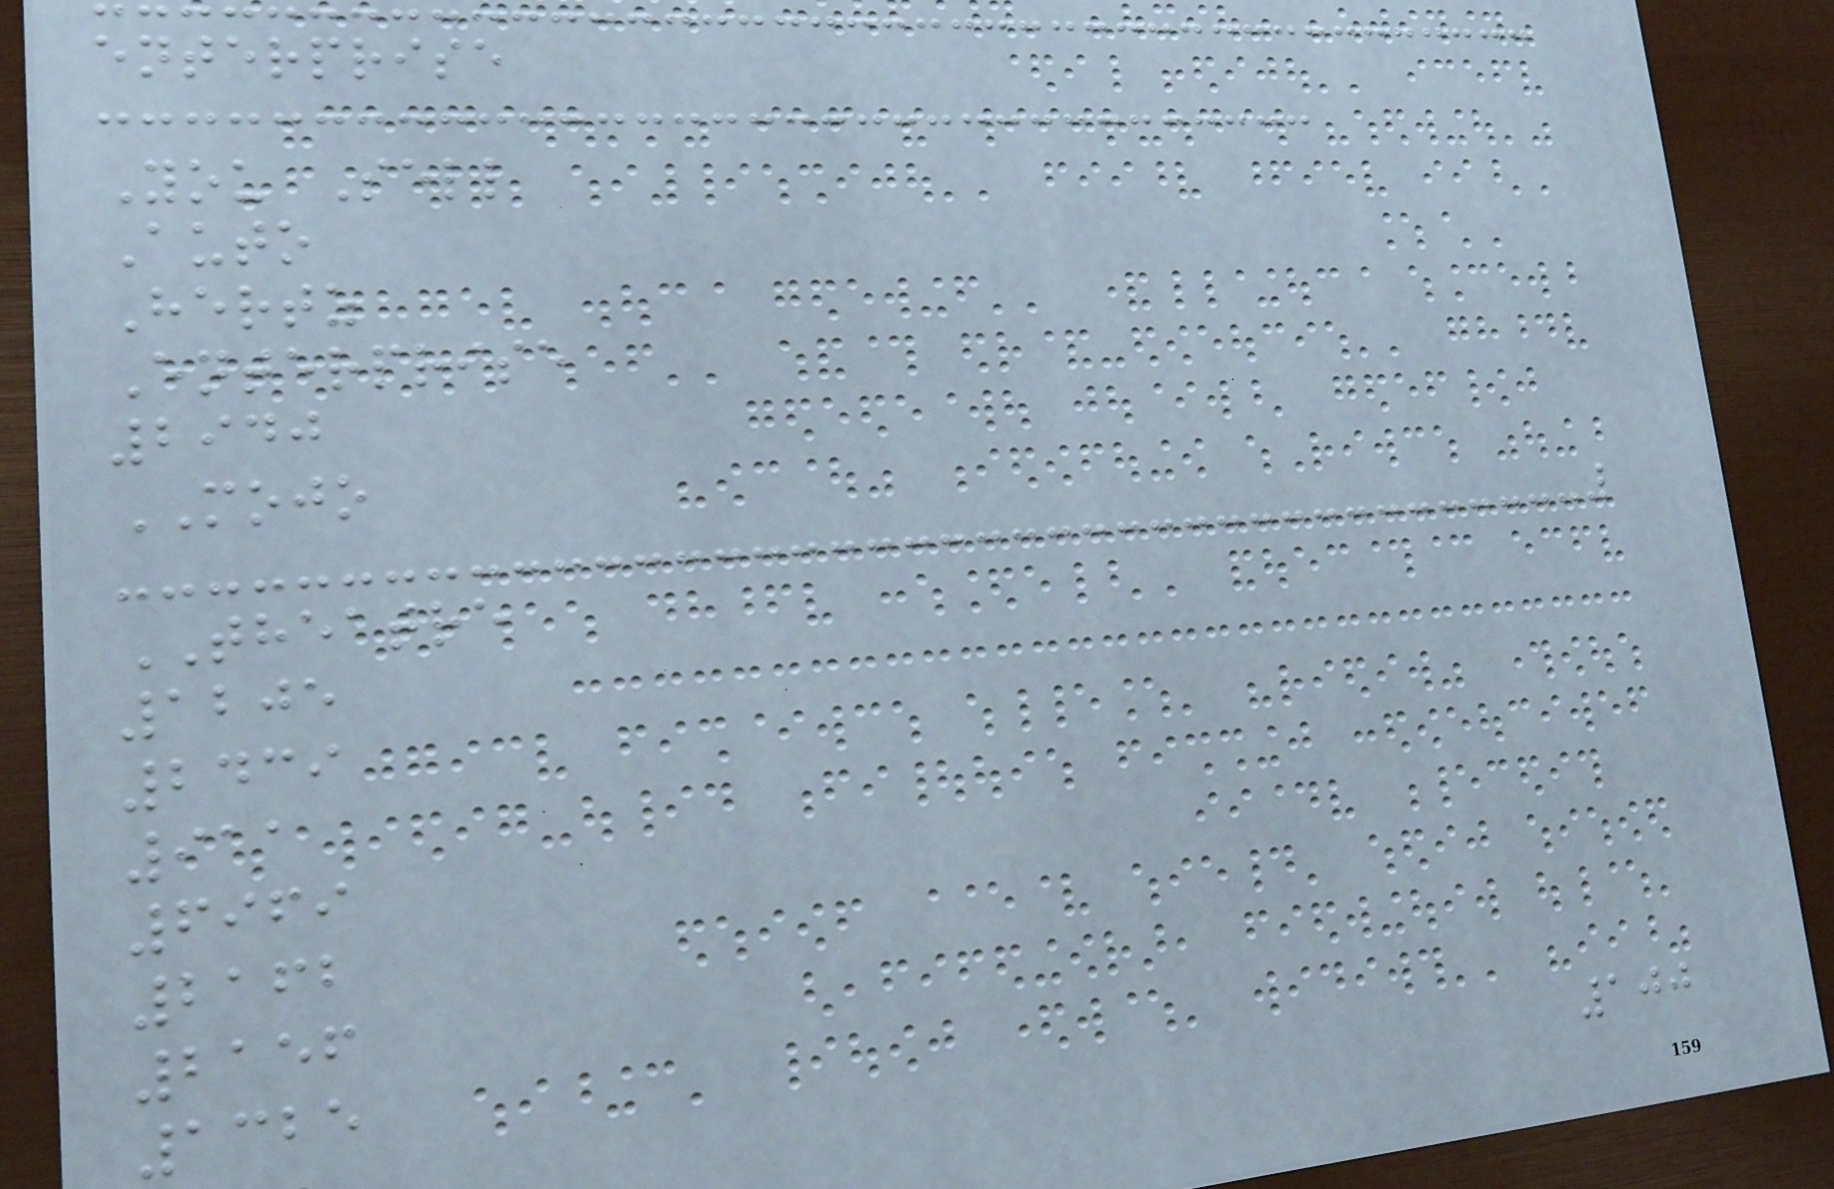enterprise
You Sell
Auto
Hertz
Enterprise
2940
MOJO
THEATRE
1205
2439
911
6969
2162
2156
1325
100
